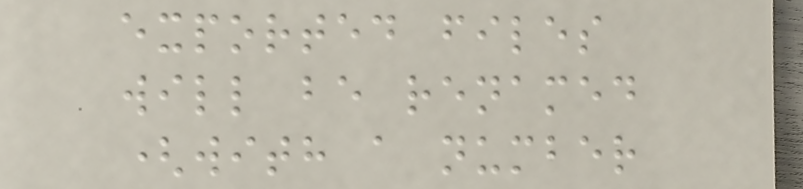exported files
will be renamed
(with a number
